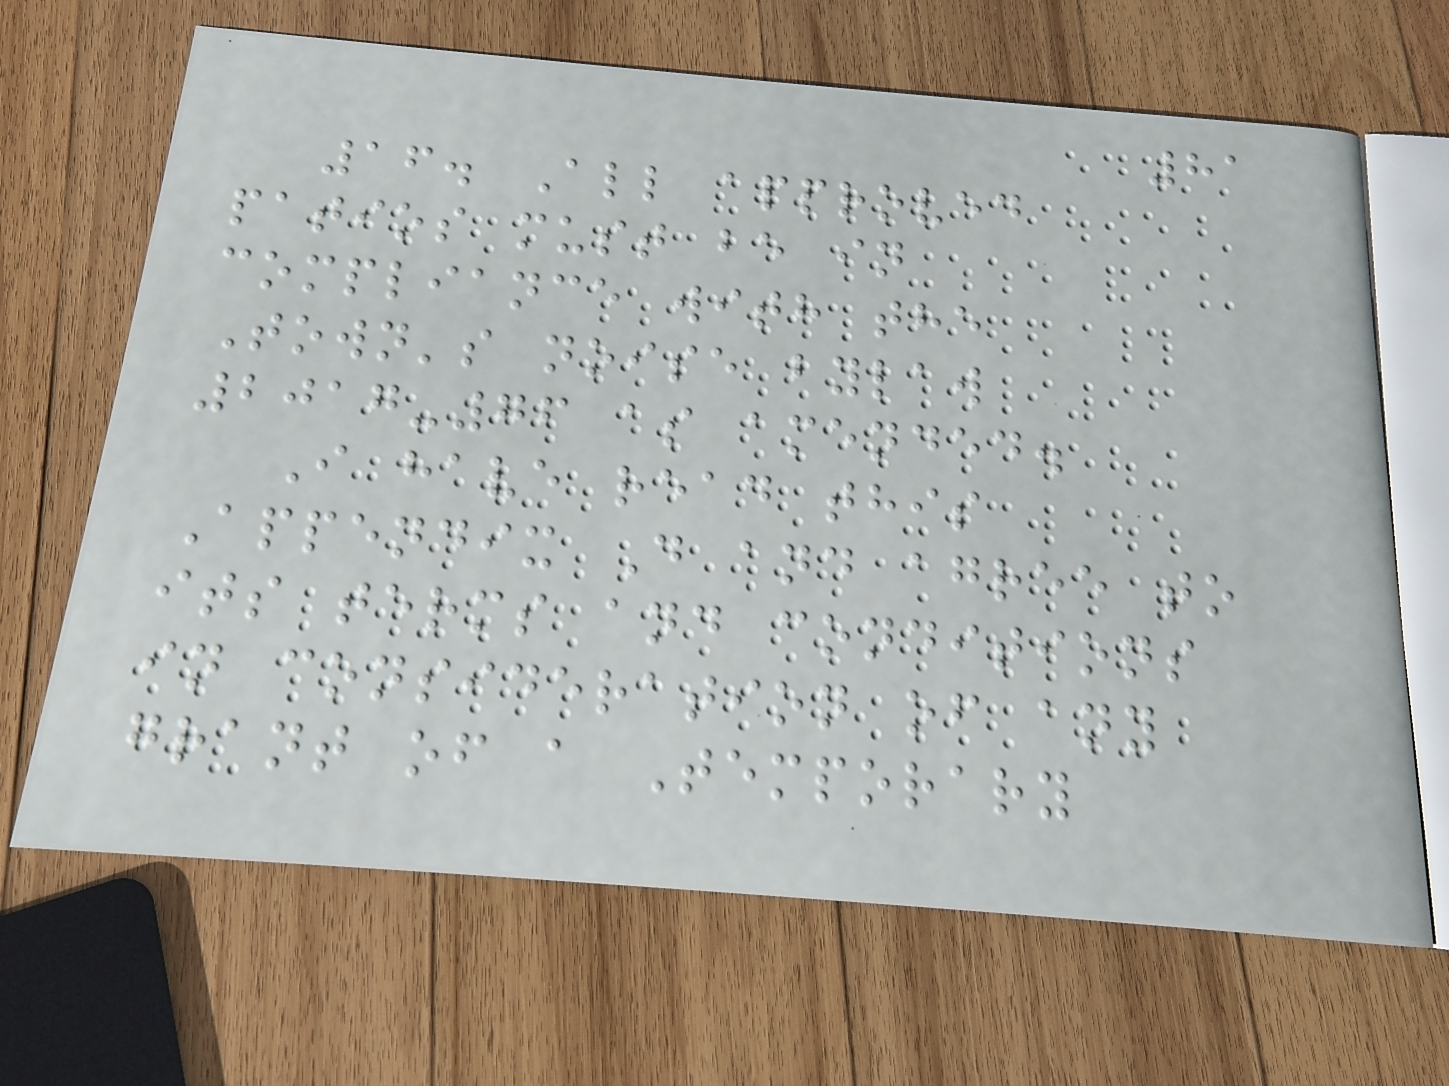81
16. All approved
patios must be in
compliance with the
Town's noise bylaw
2017-76 as amended.
I have read this
Appendix D and agree to
its terms and conditions
in consideration of any
grant of a Temporary
